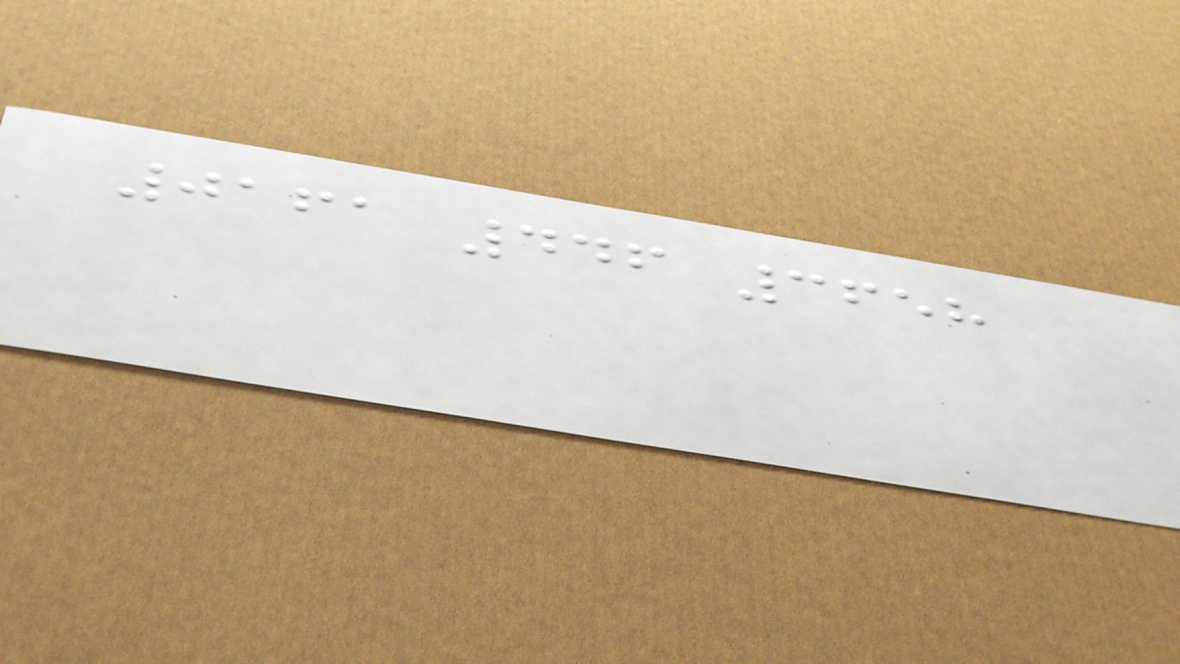0161 446 3658
